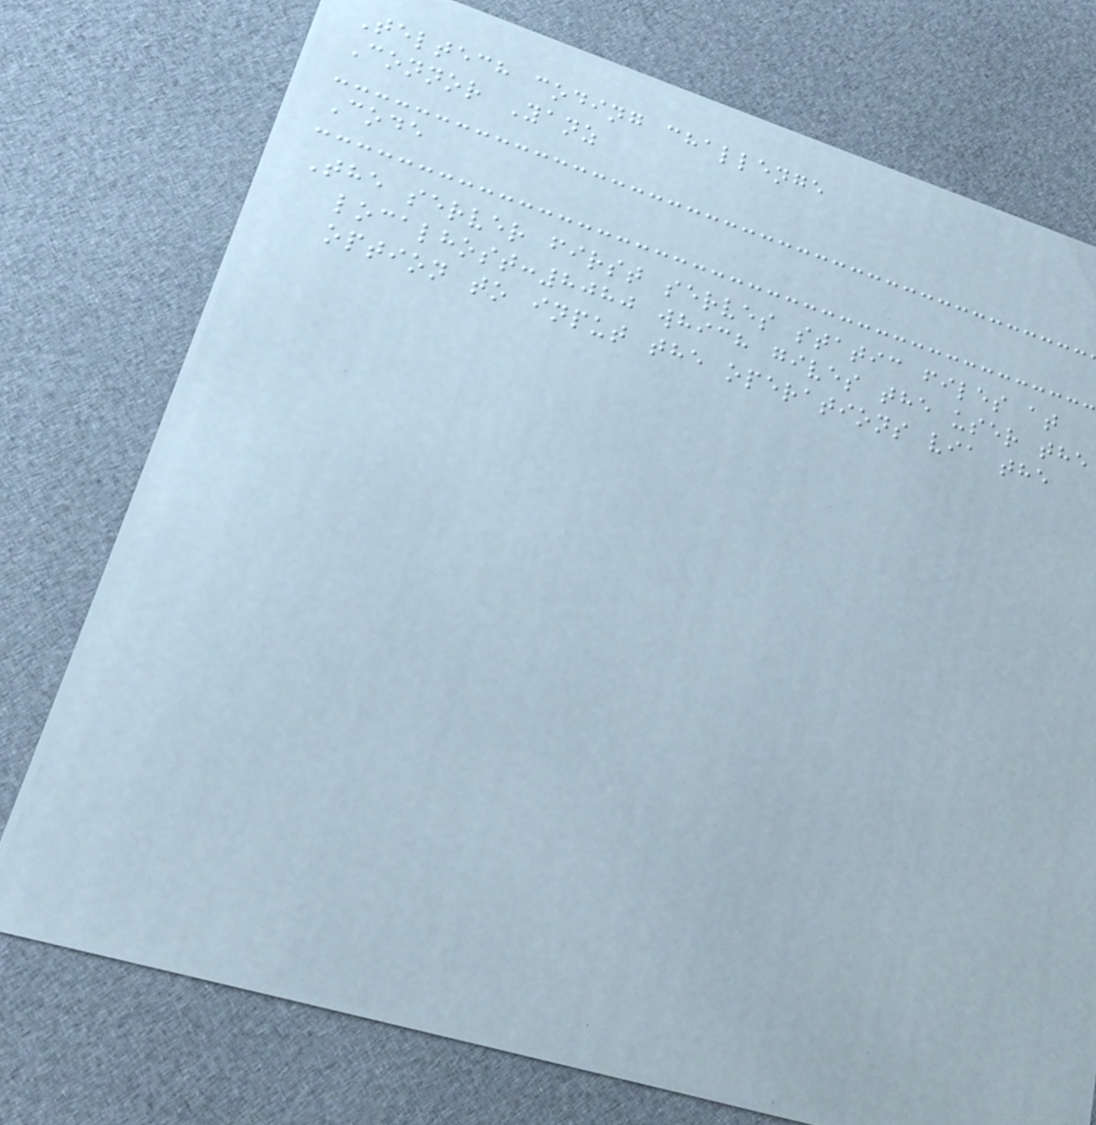Teltech coding challenge
Connor Yanz
Code
The server first serves static files at
localhost:8080 which gives the user the
option to input the operations via the
